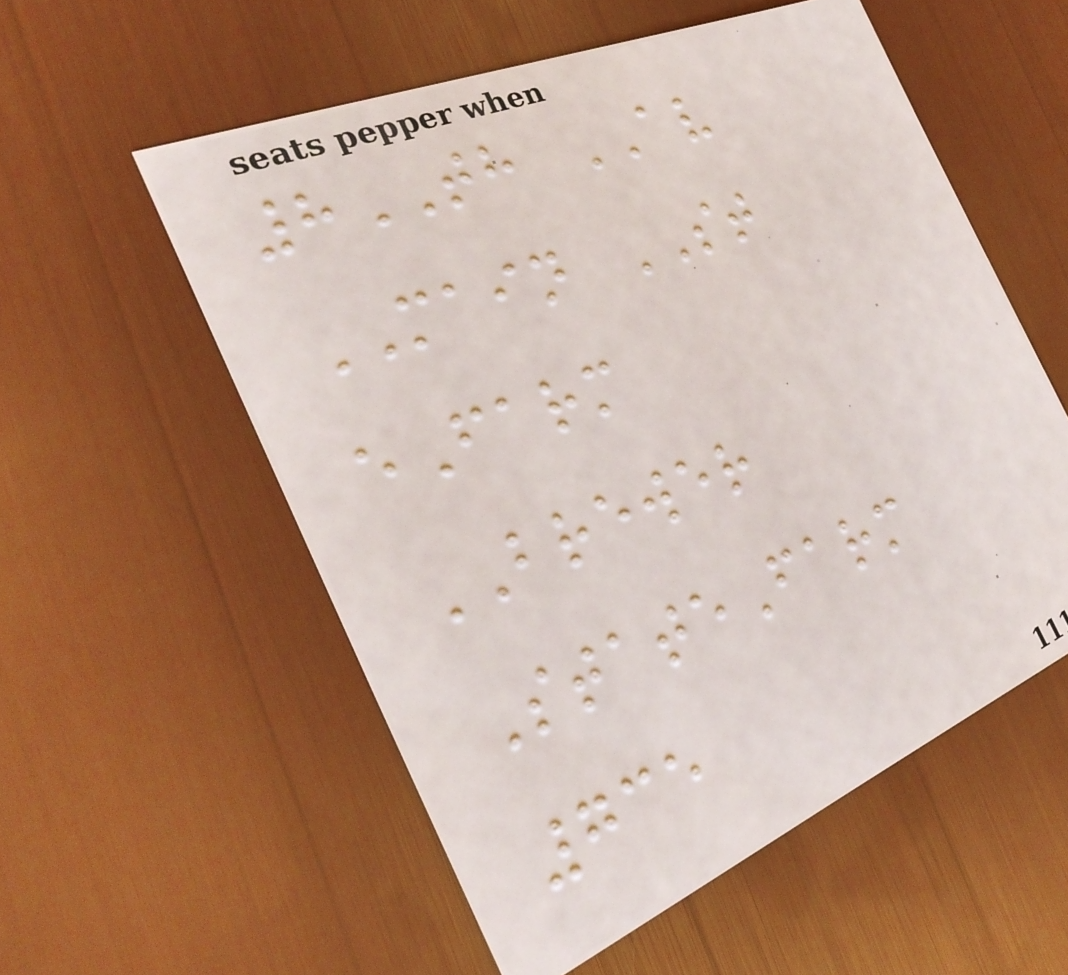8TH AV
MAIN ST
eFarm
BREWER
StateFarm
735
